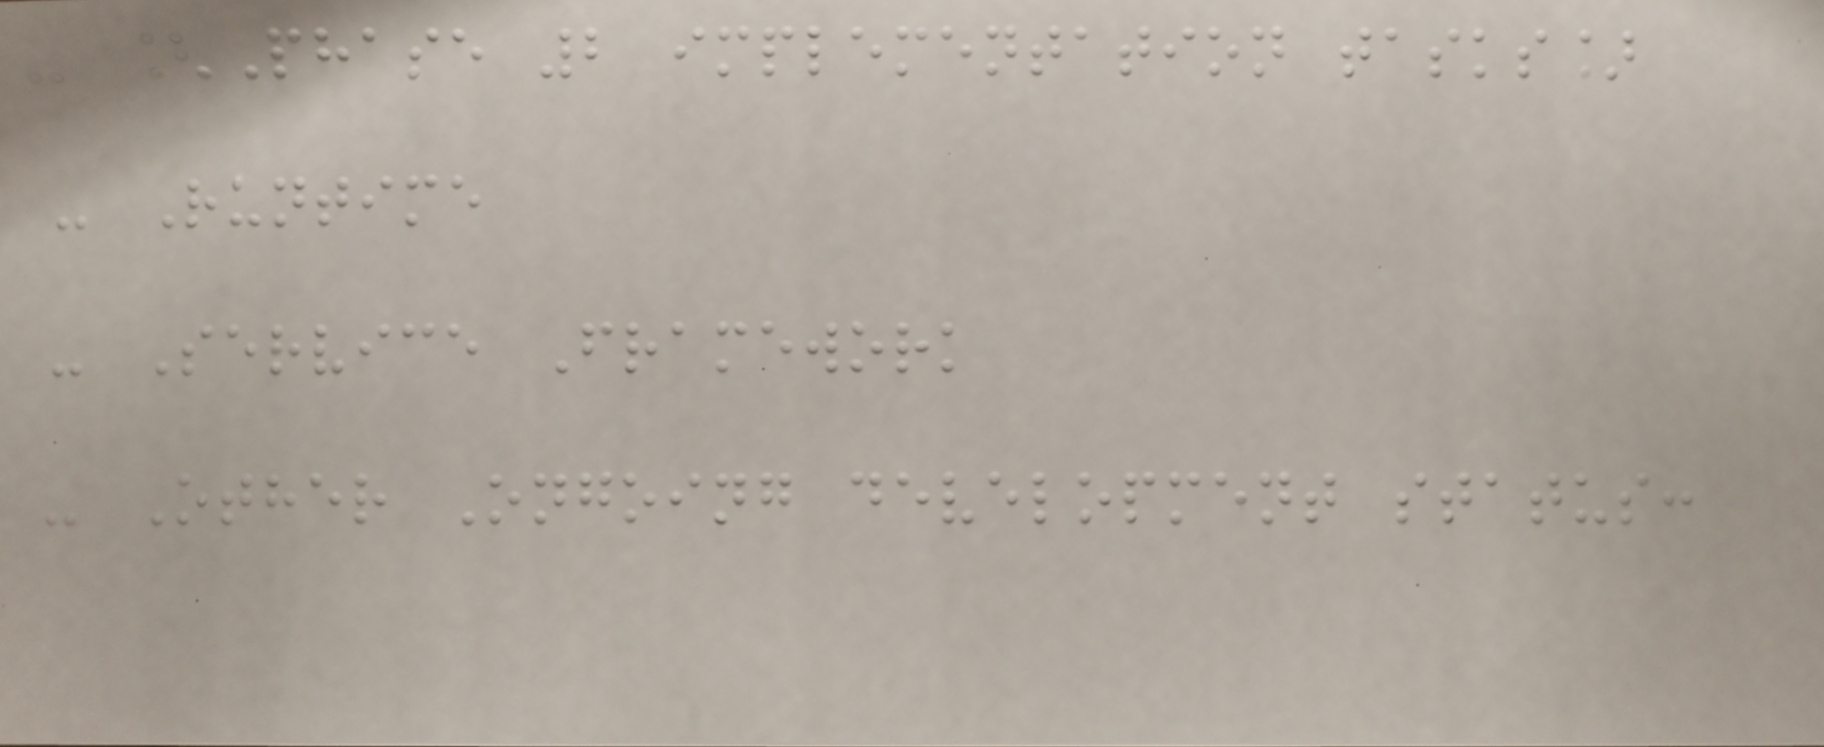- [Phase 2 implementation tasks]
- Runtime
- Service Framework
- Other Ongoing development status:
